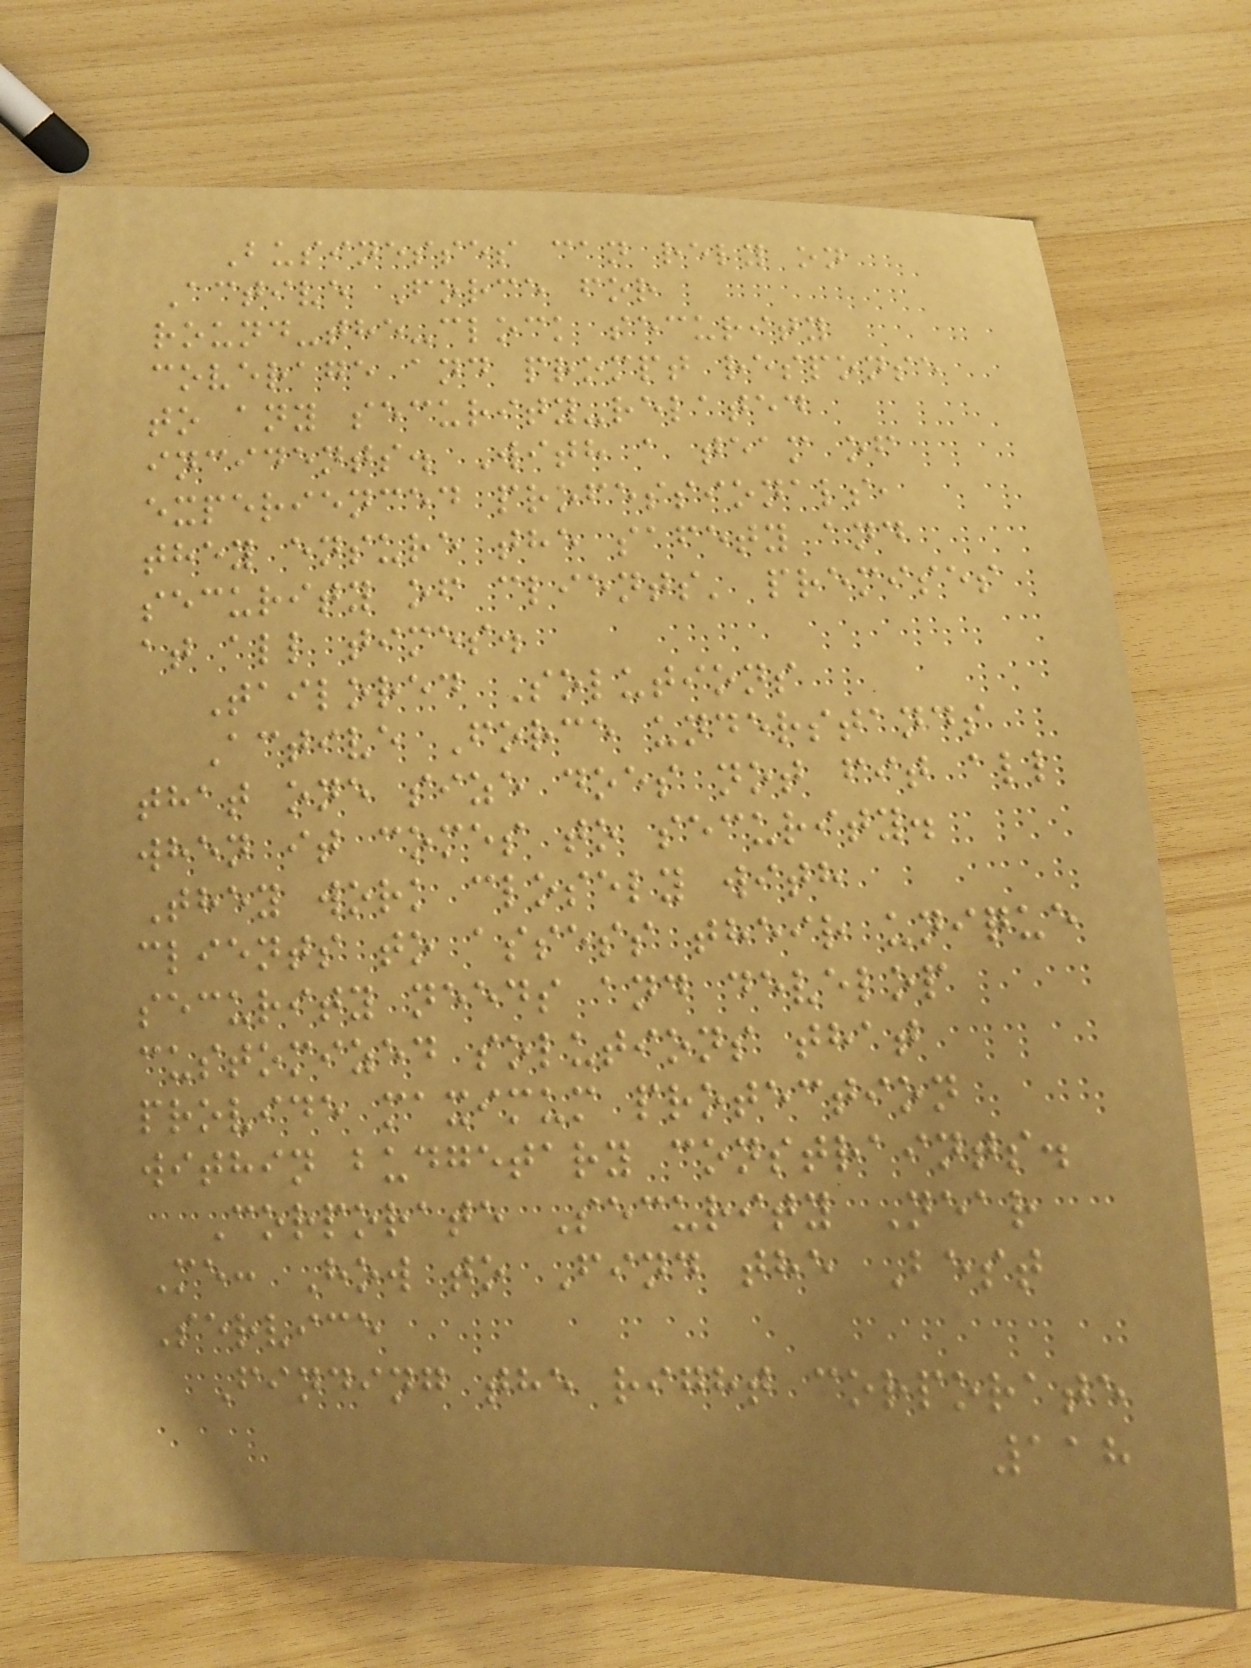Businesses can rely on
Active Force for
round-the-clock security
coverage and prompt response
to any security-related
incidents. With a team of
experienced professionals,
they ensure the safety and
security of clients' premises
at all times.
Tailored Solutions
Active Force understands
that one size does not fit all
when it comes to security.
They work closely with
clients to assess their unique
security needs and develop
customized solutions that
provide maximum protection
within budgetary constraints.
Corporate Security Near
Me: How to Find the Best
Service
Finding the right corporate
118
